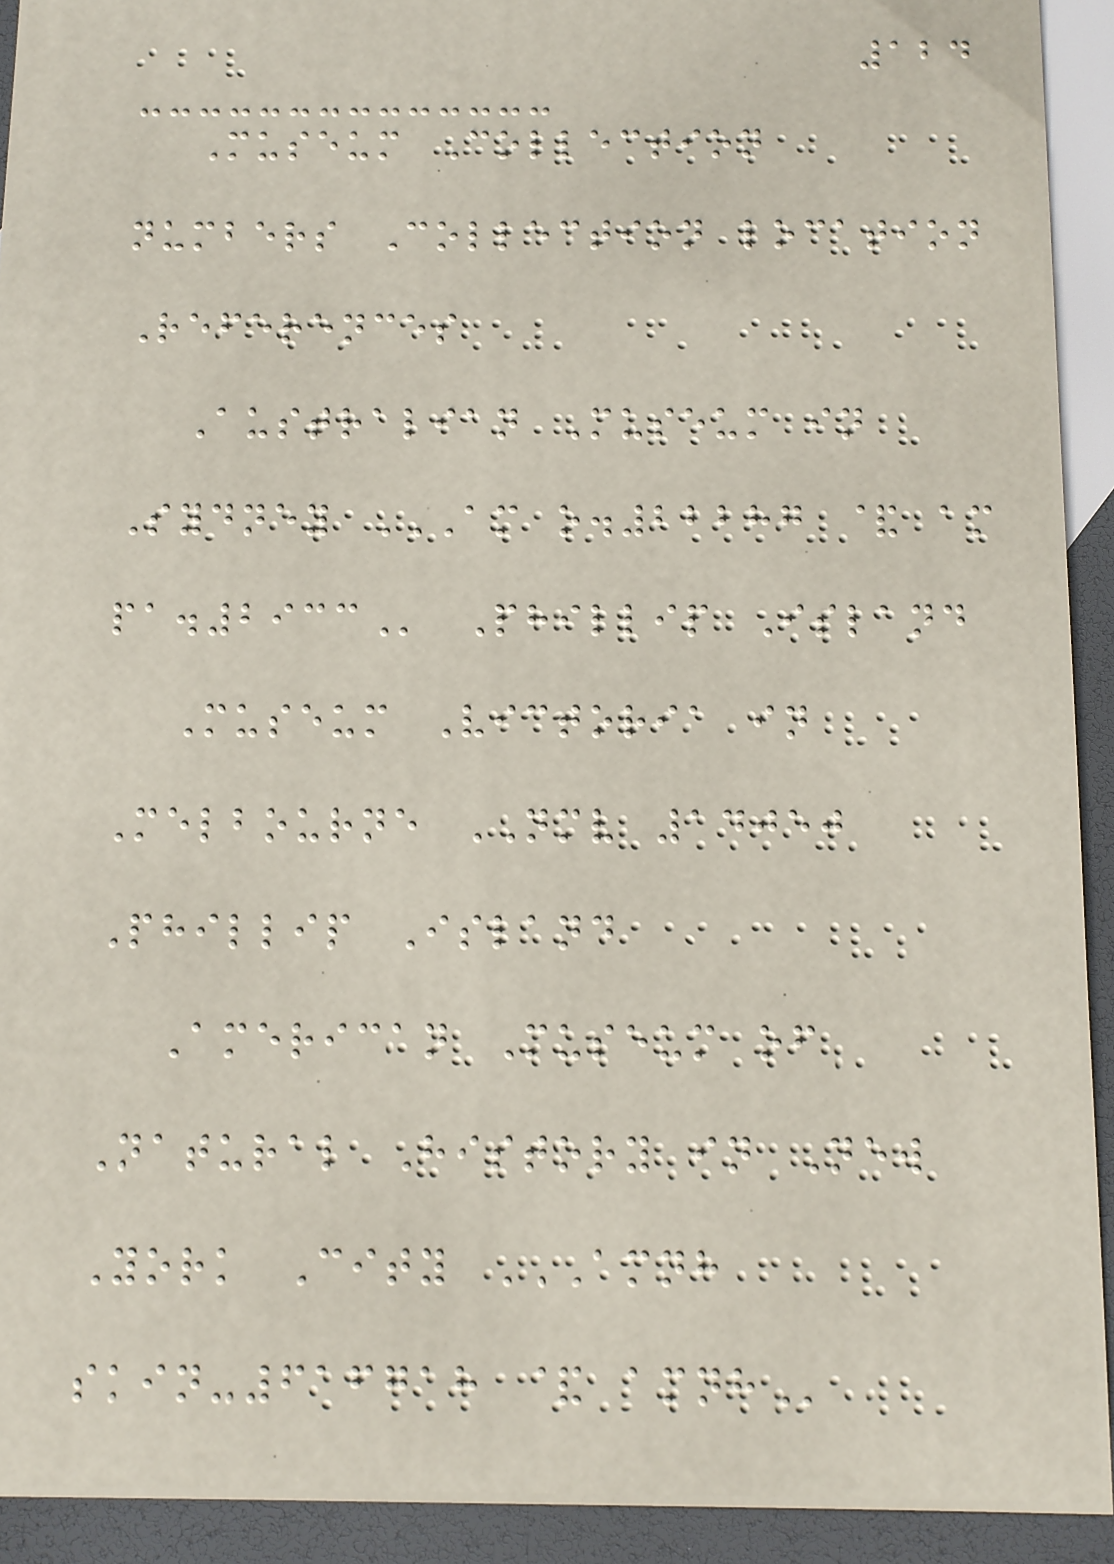124
Museum Collection
numbers Collection location
References
Australian Museum in
Sydney AM O.22287 & AM
PA.2933 Phillip Island
Museum Victoria in
Melbourne NMV 14050
Phillip Island
American Museum of
Natural History in New
York City AMNH
SKIN-616718 & AMNH
